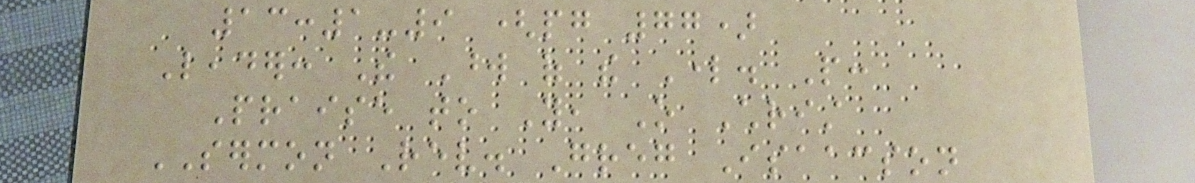13:1-9 (pg 77)
Leader: The Word of the Lord. People:
Praise to You, O Christ
SERMON Rev. Greg Isaacson
